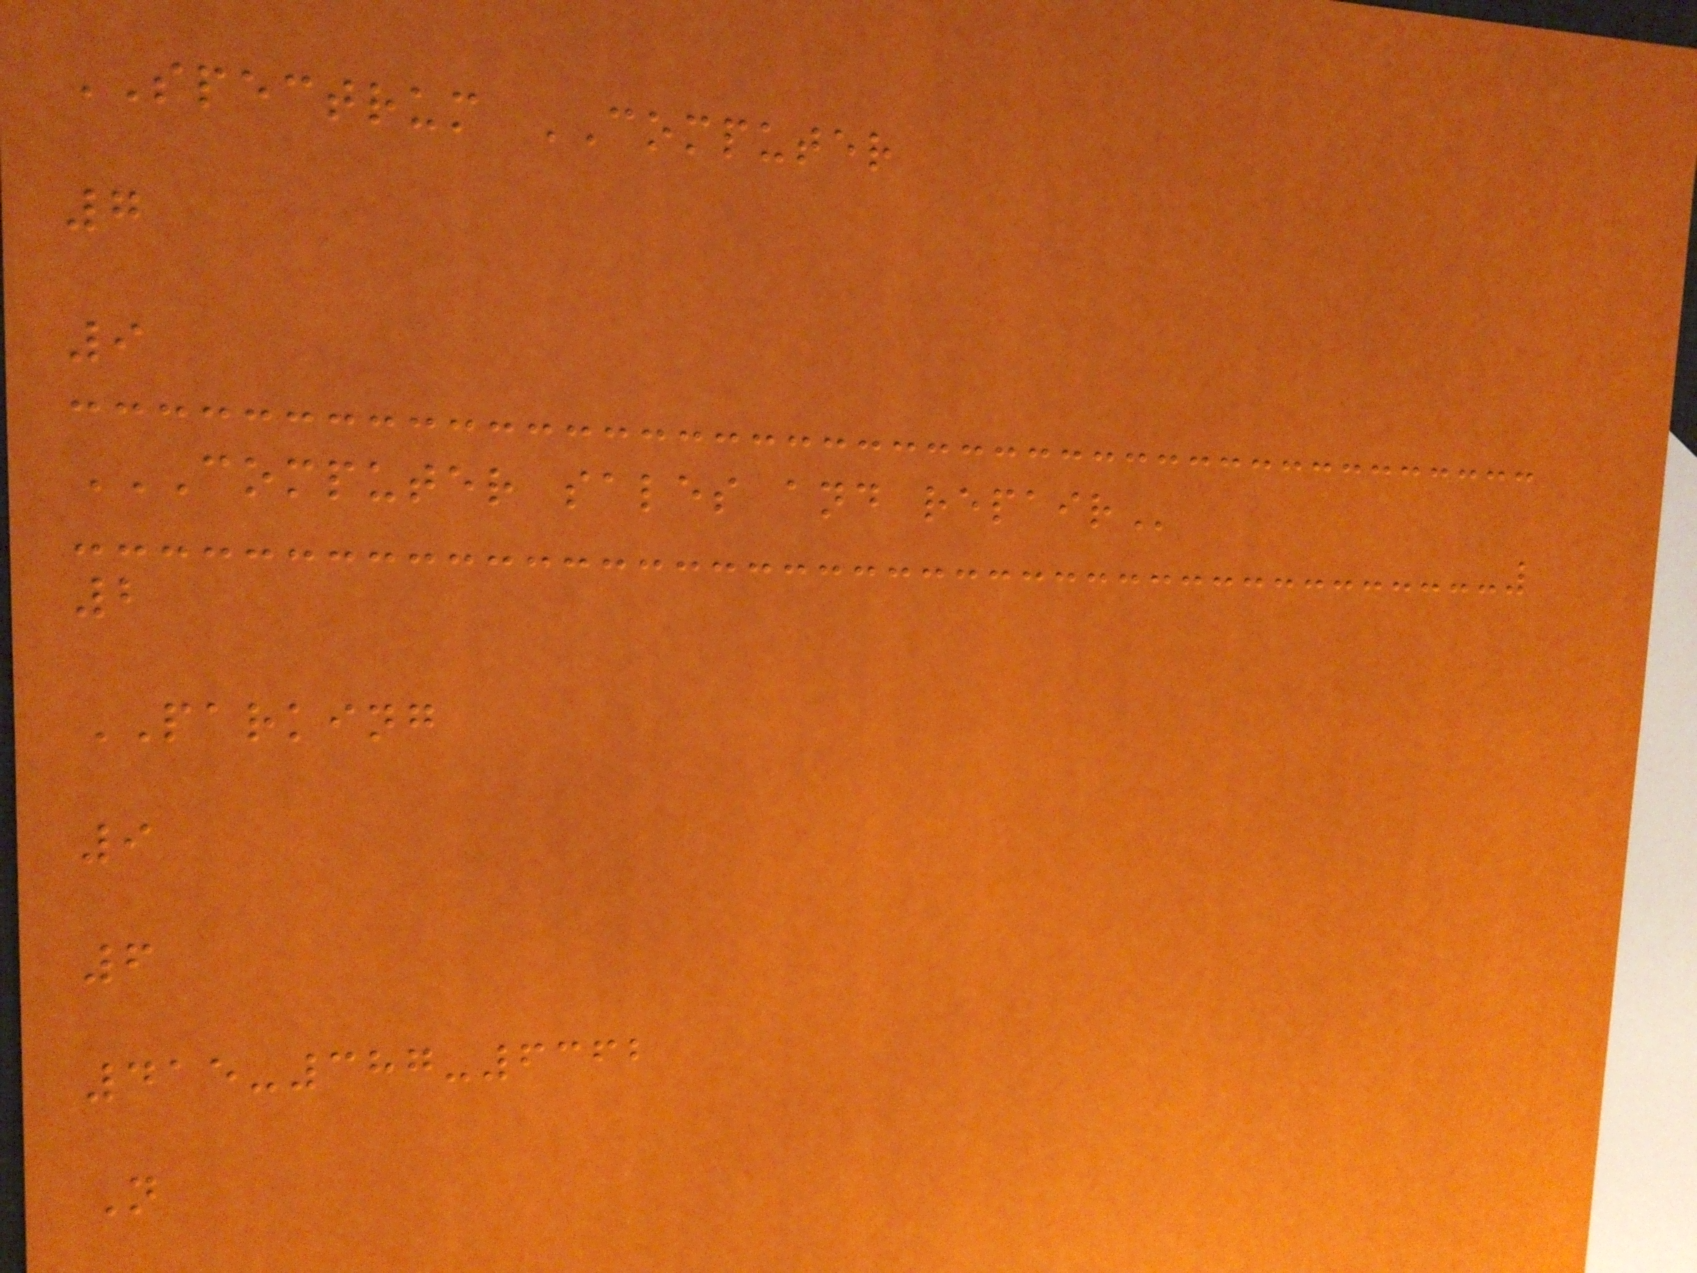SPECTRUM COMPUTER
7
9
COMPUTER SALES AND REPAIR
2
PARKING
9
6
415-387-6362
N
